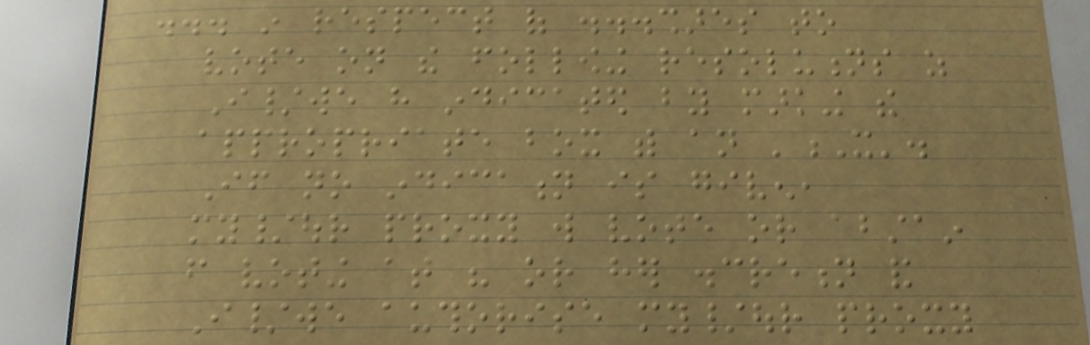... in respect of ...shares to
vote on the following resolutions as
I/we have indicated by marking the
appropriate box with an 'X'.
If no indication is given,
my/our proxy will vote or abstain
from voting at his or her discretion and
I/we authorise my/our proxy
